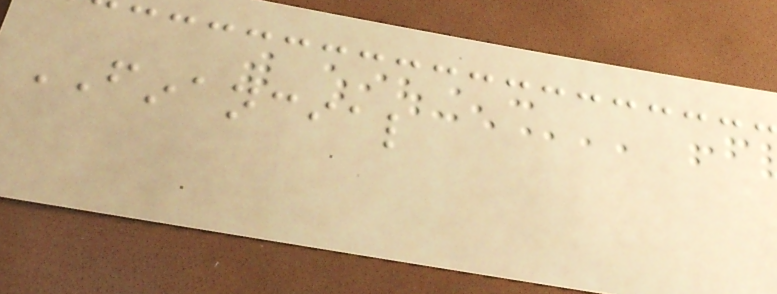FINANCIAL
